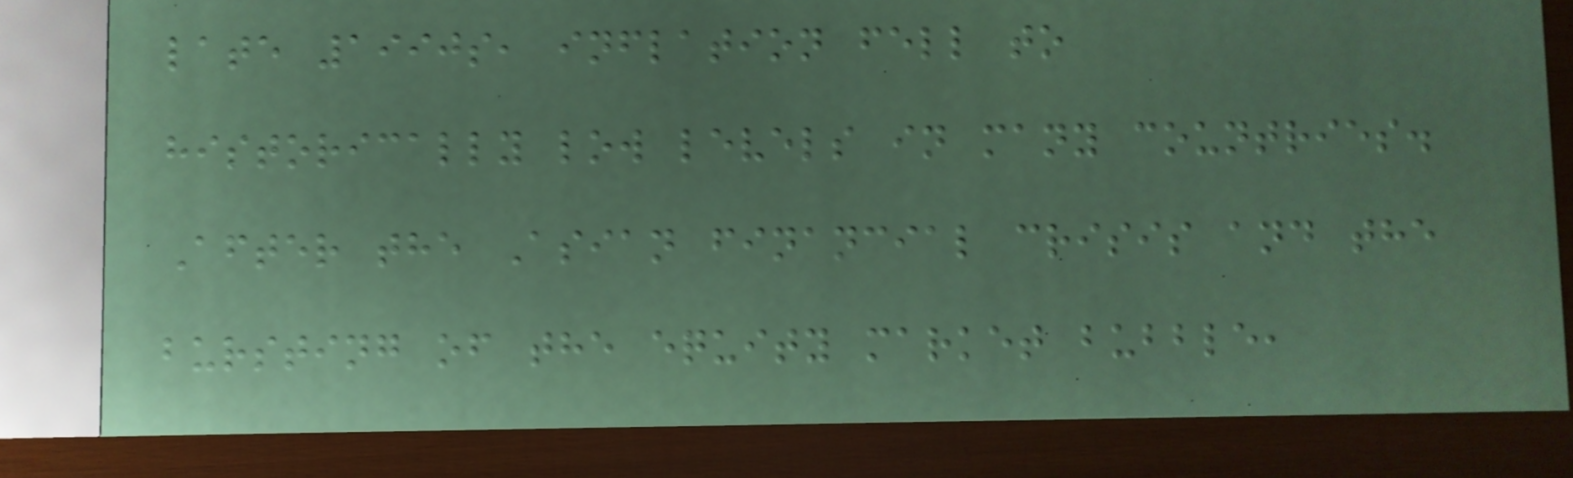late 1990s, inflation fell to
historically low levels in many countries.
After the Asian financial crisis and the
bursting of the equity market bubble,
